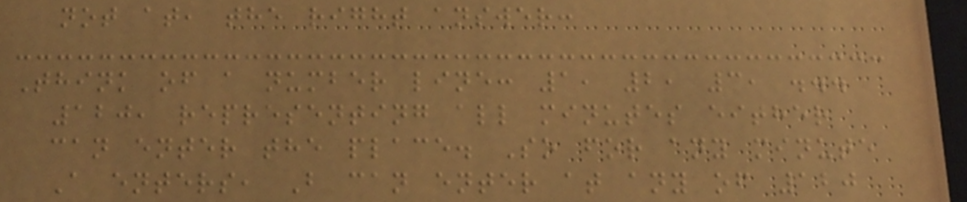not at, the right answer:
Think of a number line: 1, 2, 3, ...
120, representing all minutes either
can enter the place. So for any minute
A enters, B can enter at any of 120
